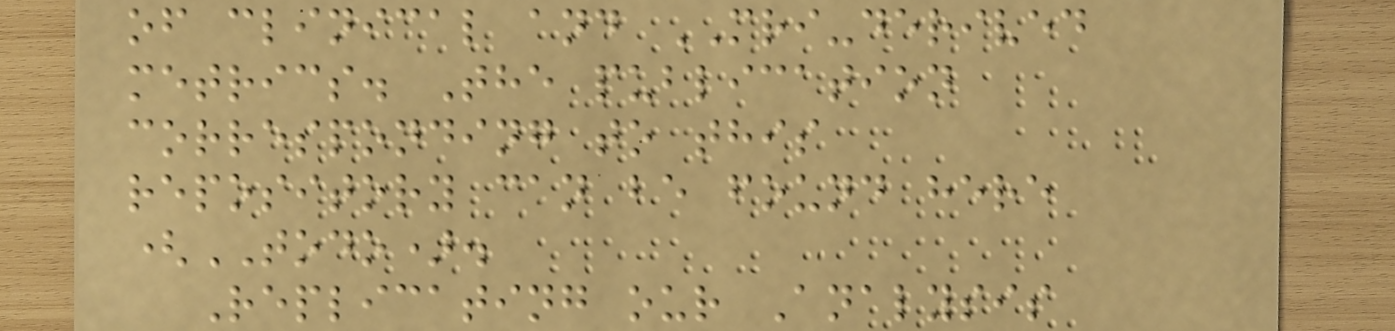of clinical and MRI-derived
metrics. The publication
corresponding to this
repository can be found here
(TODO).
Replicating our Analysis
